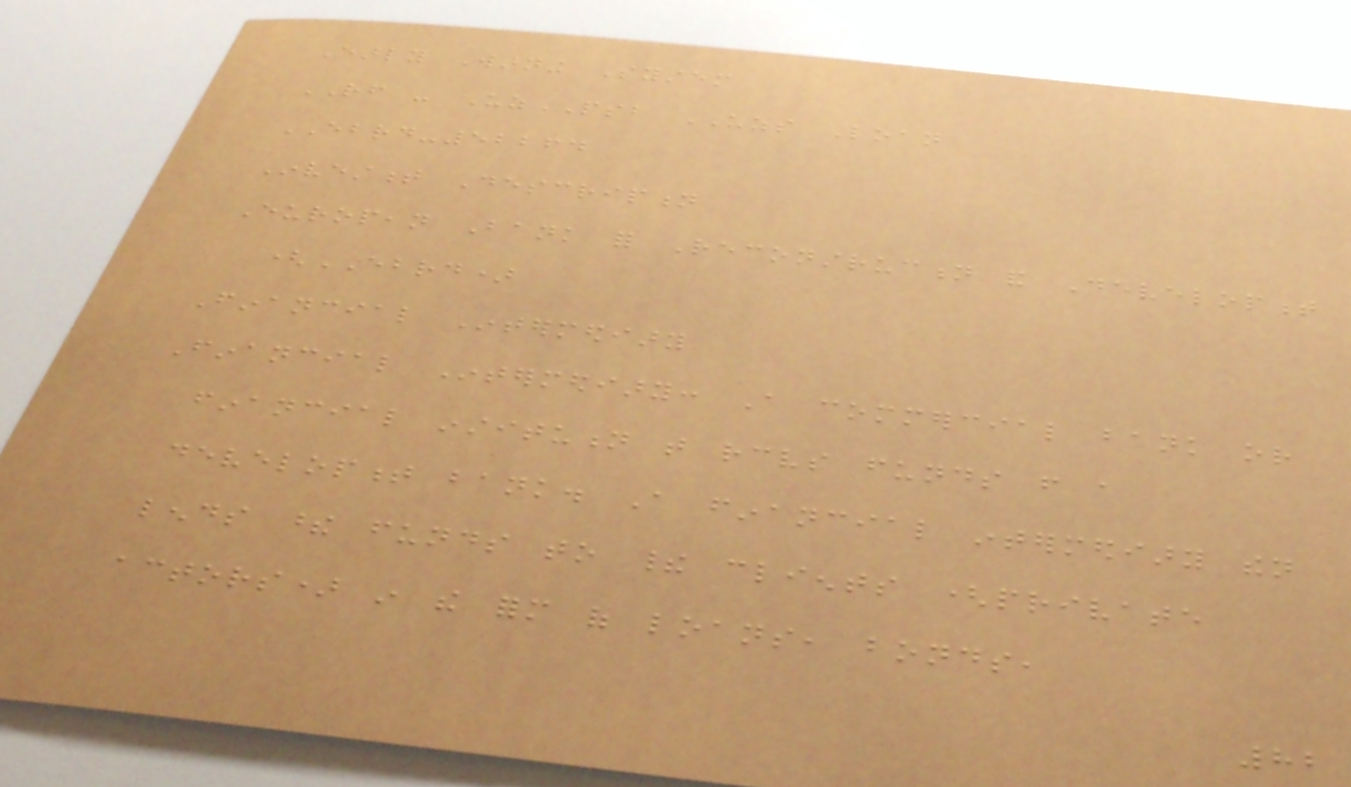Early Warning System
RF - UzPSB UZS Loan
EBRD-52264
Investment Description
European Bank for Reconstruction and Development
(EBRD)
Financial Intermediary
Financial Intermediary: A commercial bank or
financial institution that receives funds from a
development bank. A financial intermediary then
lends these funds to their clients (private
actors) in the form of loans, bonds,
82
